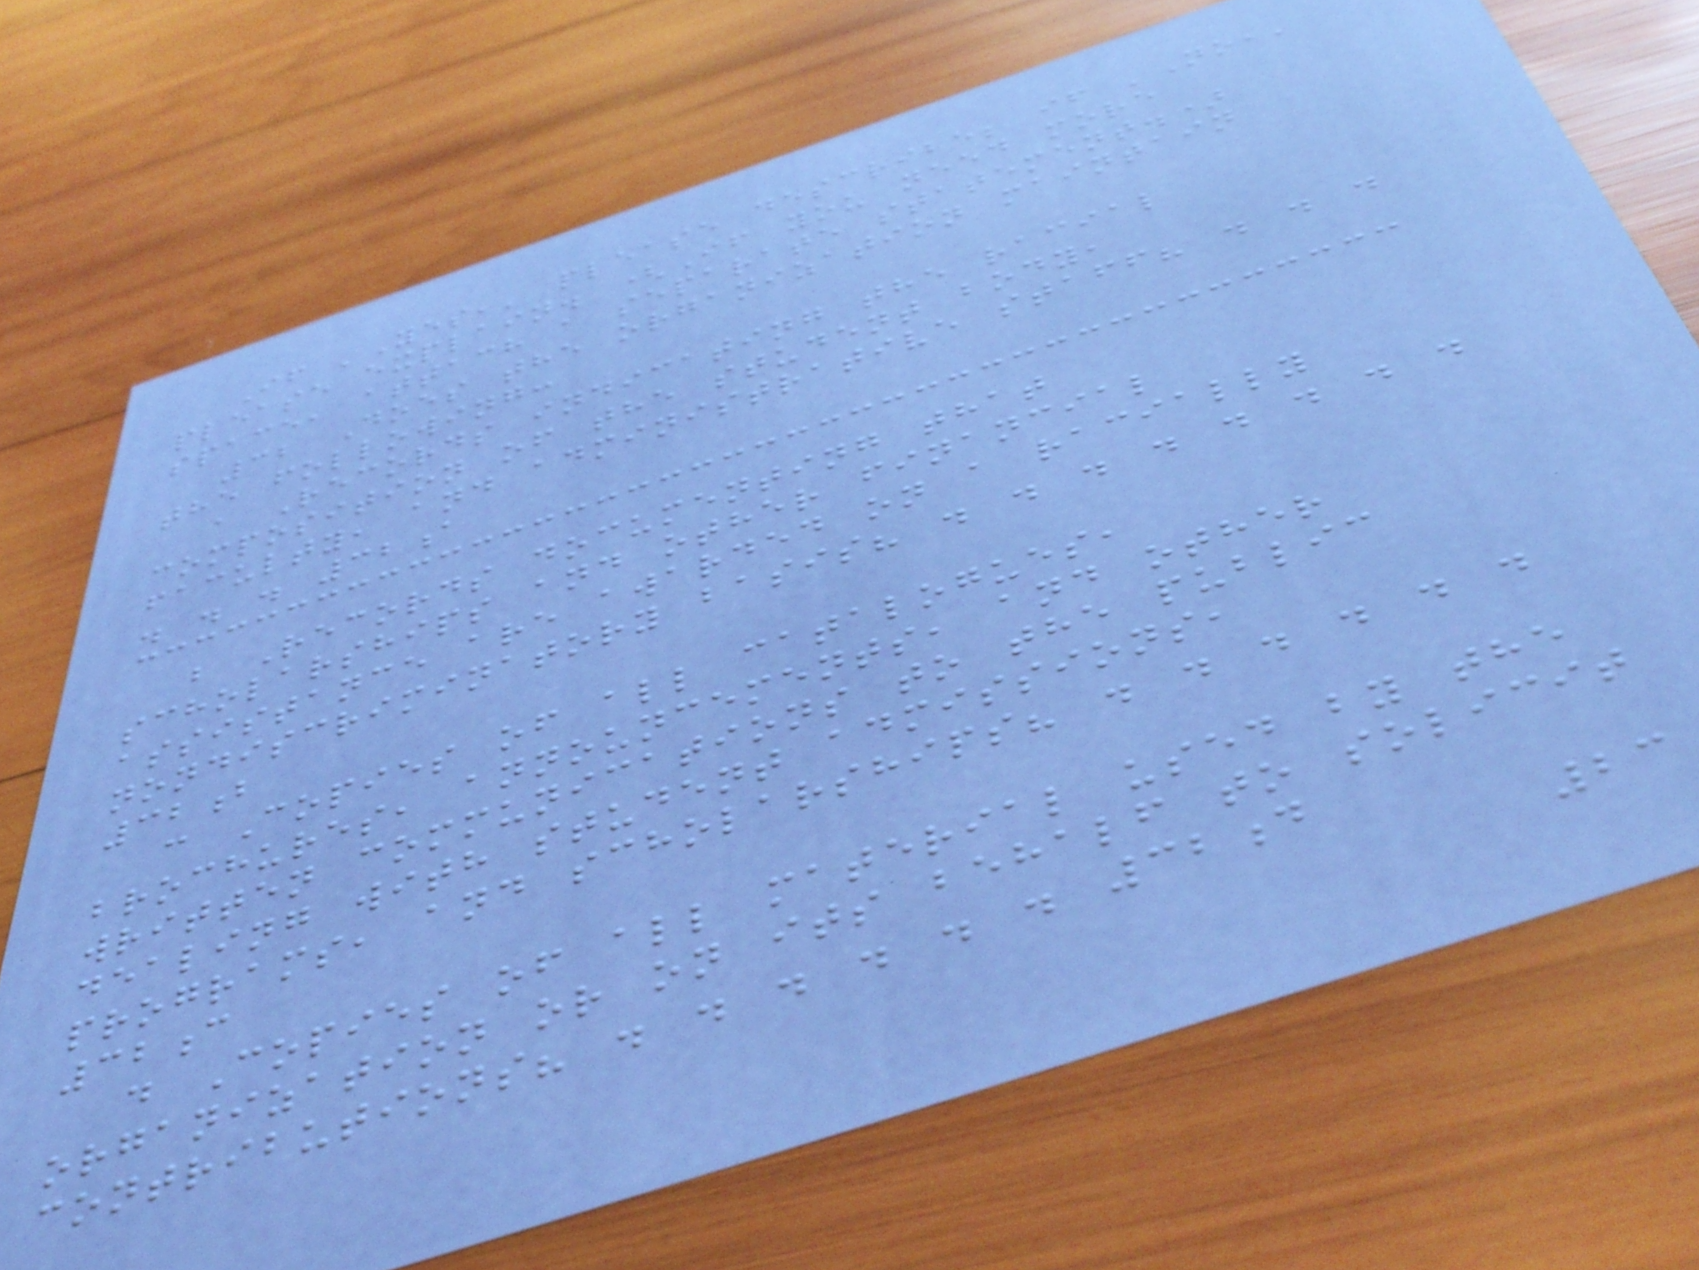If 'Yes,' please describe; if 'No,'
please explain. (If you need more
space, attach a separate statement.)
32 Does the organization maintain
the following:
a Records indicating the racial
composition of the student body,
faculty, and administrative staff? . . .
. . . 32a
b Records documenting that
scholarships and other financial
assistance are awarded on a racially
nondiscriminatory basis? . . . . . . . .
32b
c Copies of all catalogues,
brochures, announcements, and other
written communications to the public
dealing with student admissions,
programs, and scholarships? . . . . . .
32c
d Copies of all material used by the
organization or on its behalf to solicit
contributions? . . . . . . 32d
23
